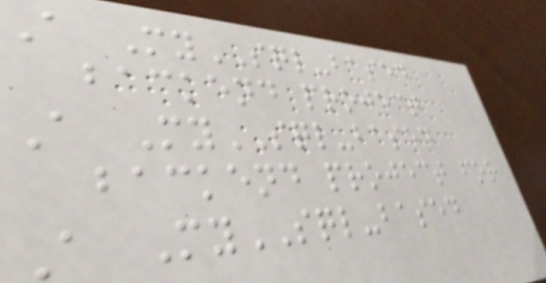A MySQL-based
backend project
A MySQL-based
backend project for
A MySQL-based
